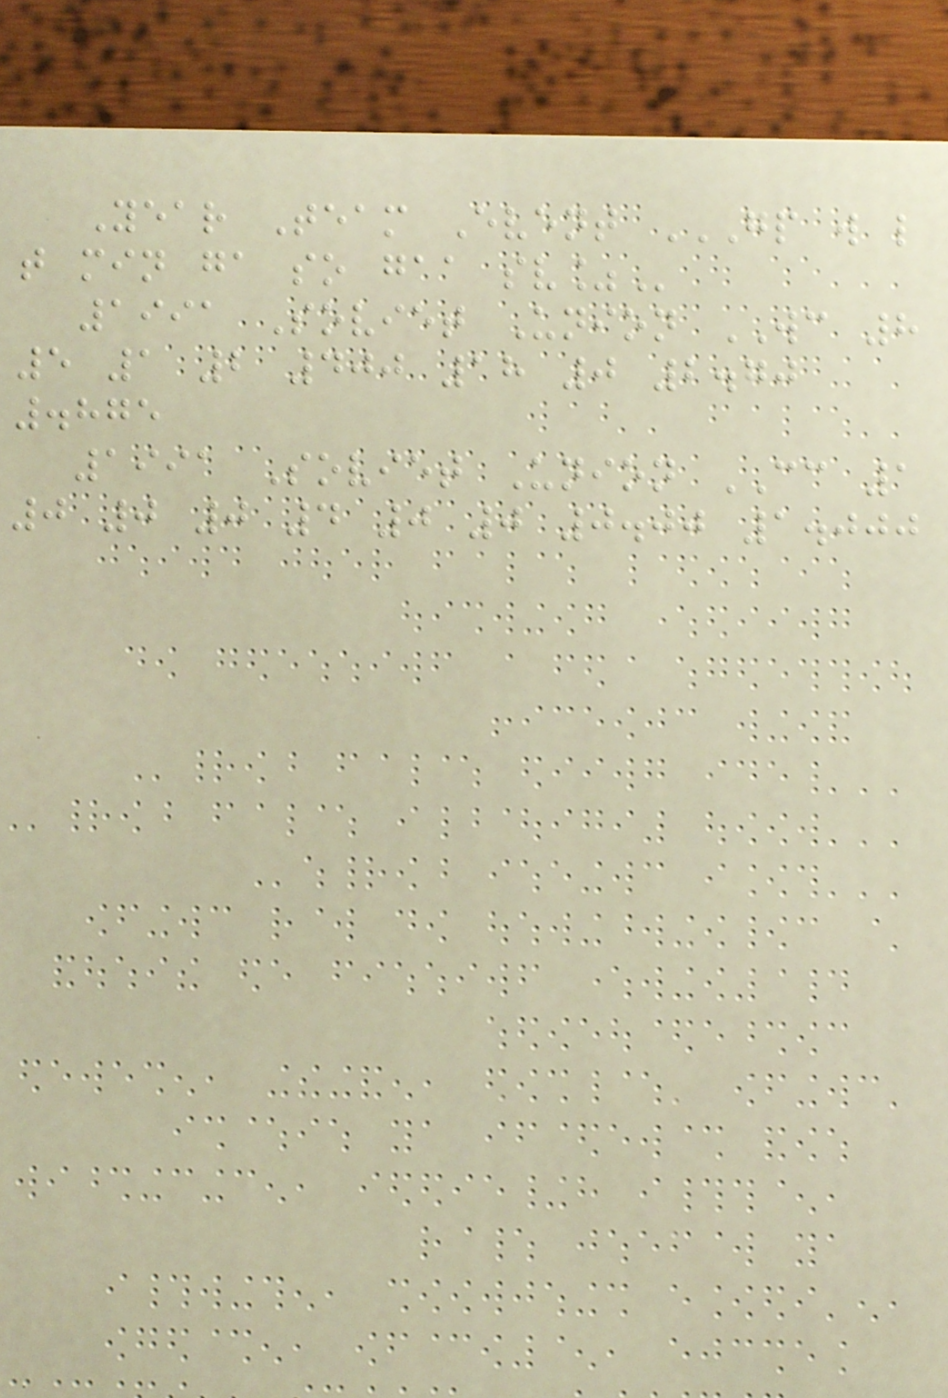Year Team Event GP W L
T MIN GA SO GAA SV%
1991 Soviet Union WC 8
5 1 2 400 18 0 2.70
.875
1991 Soviet Union CC 1
0 0 0 4 0 0 0.00 1.000
